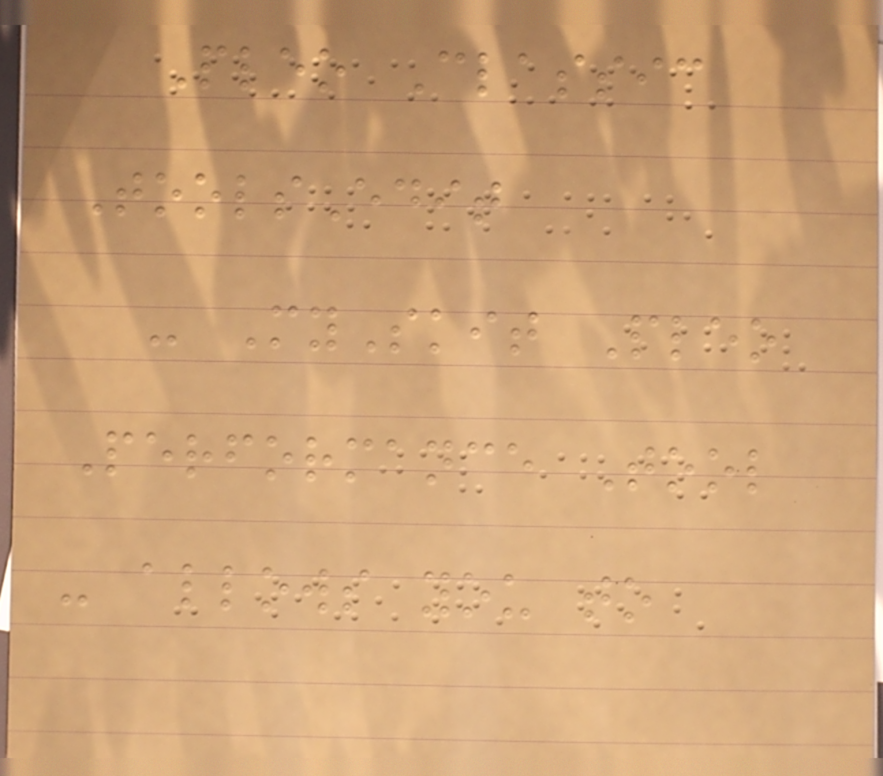Pleo Classic
ToolsEdit
- MySkit Pleo
Performance Tool
- allows you to
